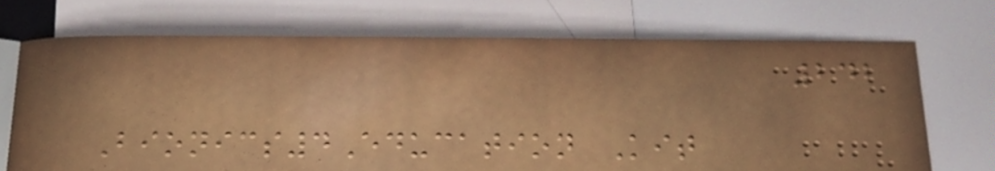242
Bionics4Education Kit
